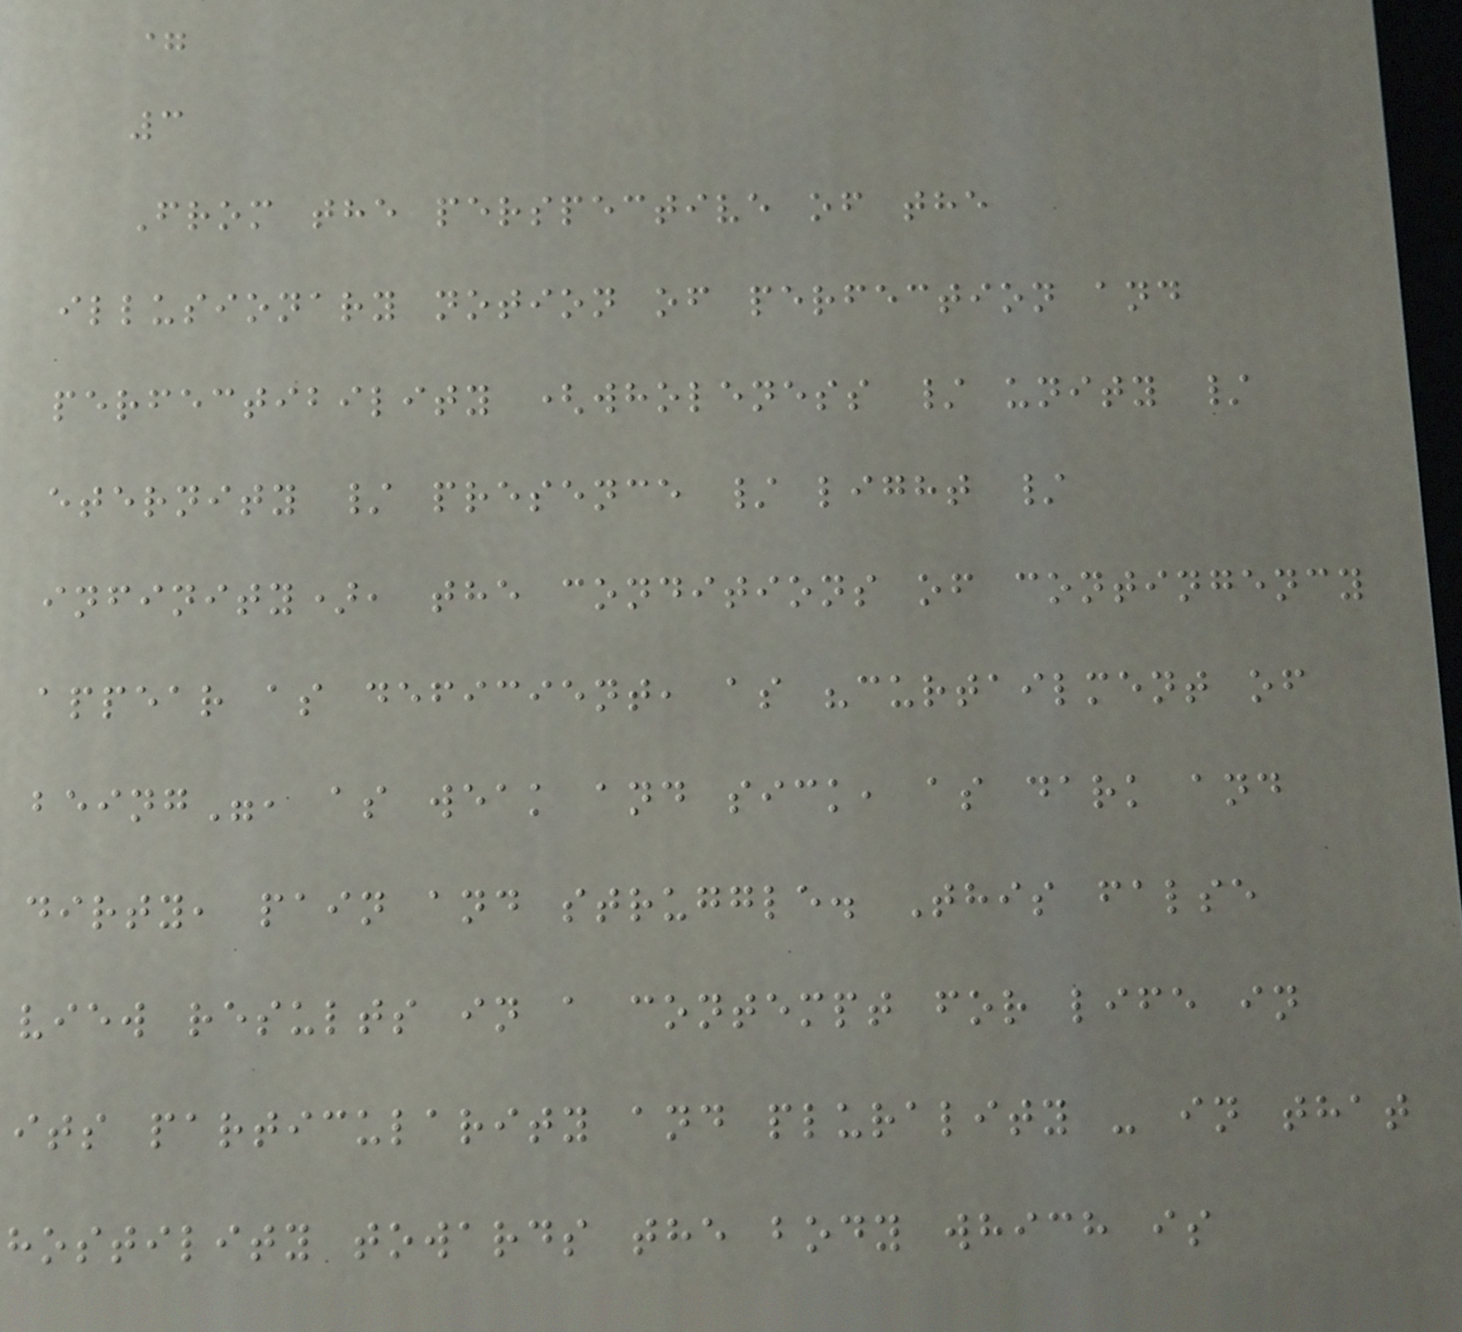=
3
From the perspective of the
illusionary notion of perfection and
perfectibility (wholeness / unity /
eternity / presence / light /
infinity), the conditions of contingency
appear as deficient, as "curtailment of
being", as weak and sick, as dark and
dirty, pain and struggle. This false
view results in a contempt for life in
its particularity and plurality - in that
hostility towards the body which is
